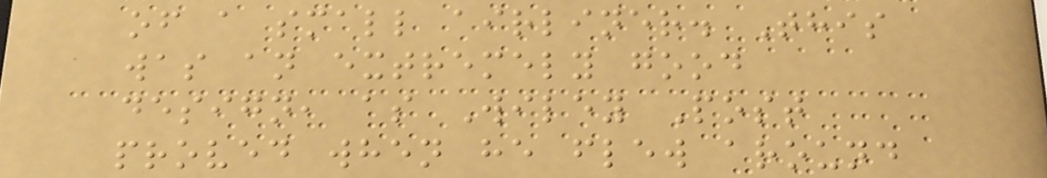of a small airliner. This
was an extremely good
design, as Wiley Post
proved when he flew around
